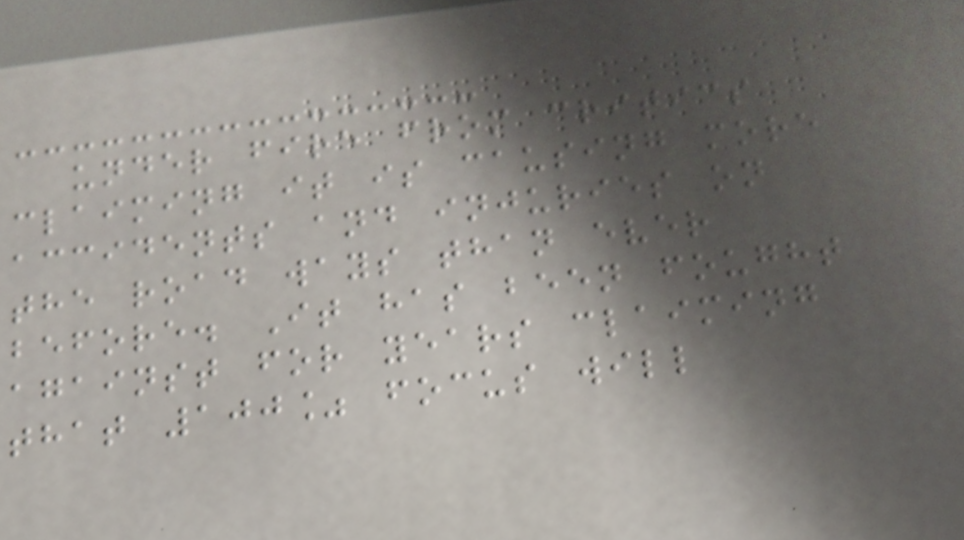under fire from critics
claiming it is causing more
accidents and injuries on
the road ways than ever
before. It has been fought
against for years claiming
that 100% focus will
